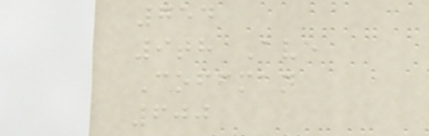754
9th Ave
Coffman
600
